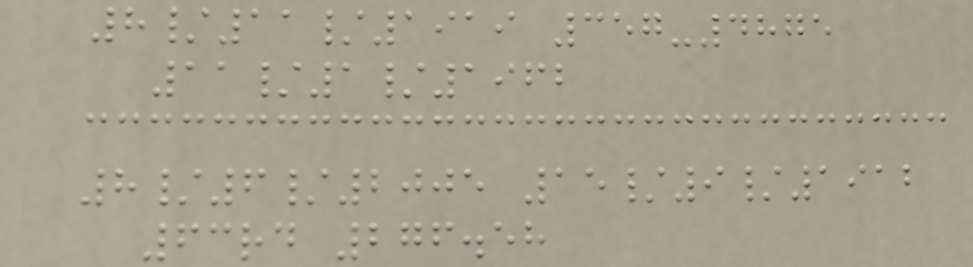8/11/1919 357-4875
11/1/1962
8/6/2005 15/9/1912
63rd 276.58
